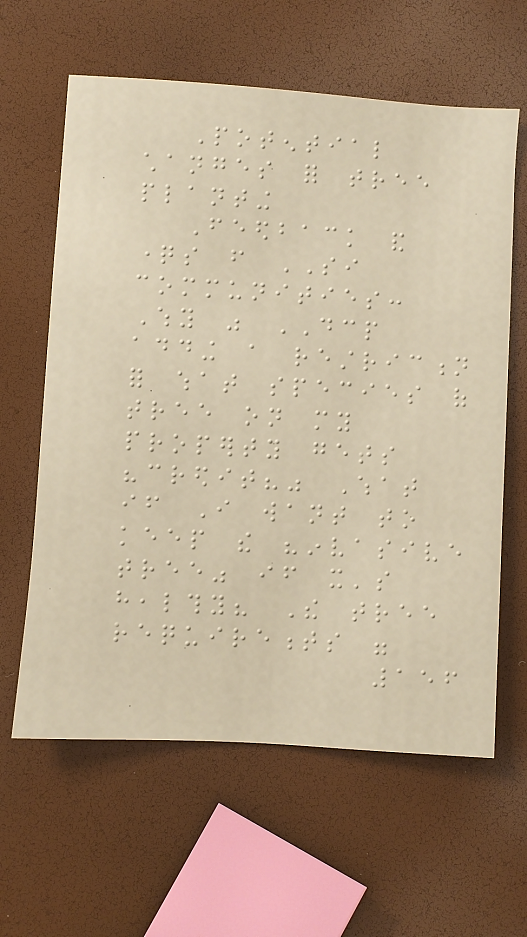Potential
changes for tree
planting
Feedback and
questions from SI
communities:
Why was DCP
adding a restriction
for what species of
tree on my
property gets
"credit?" What
if I want to
keep the "invasive
tree" if it's
healthy? The tree
requirements were
156
